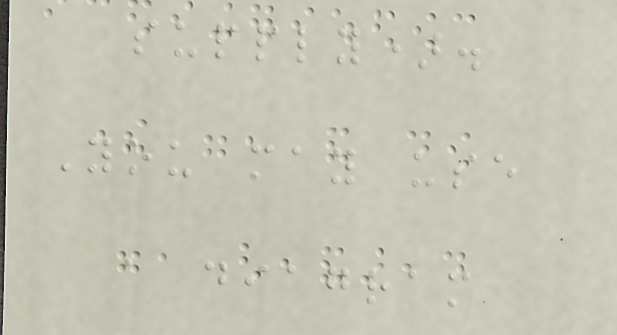supply).
You may use
a diagram
